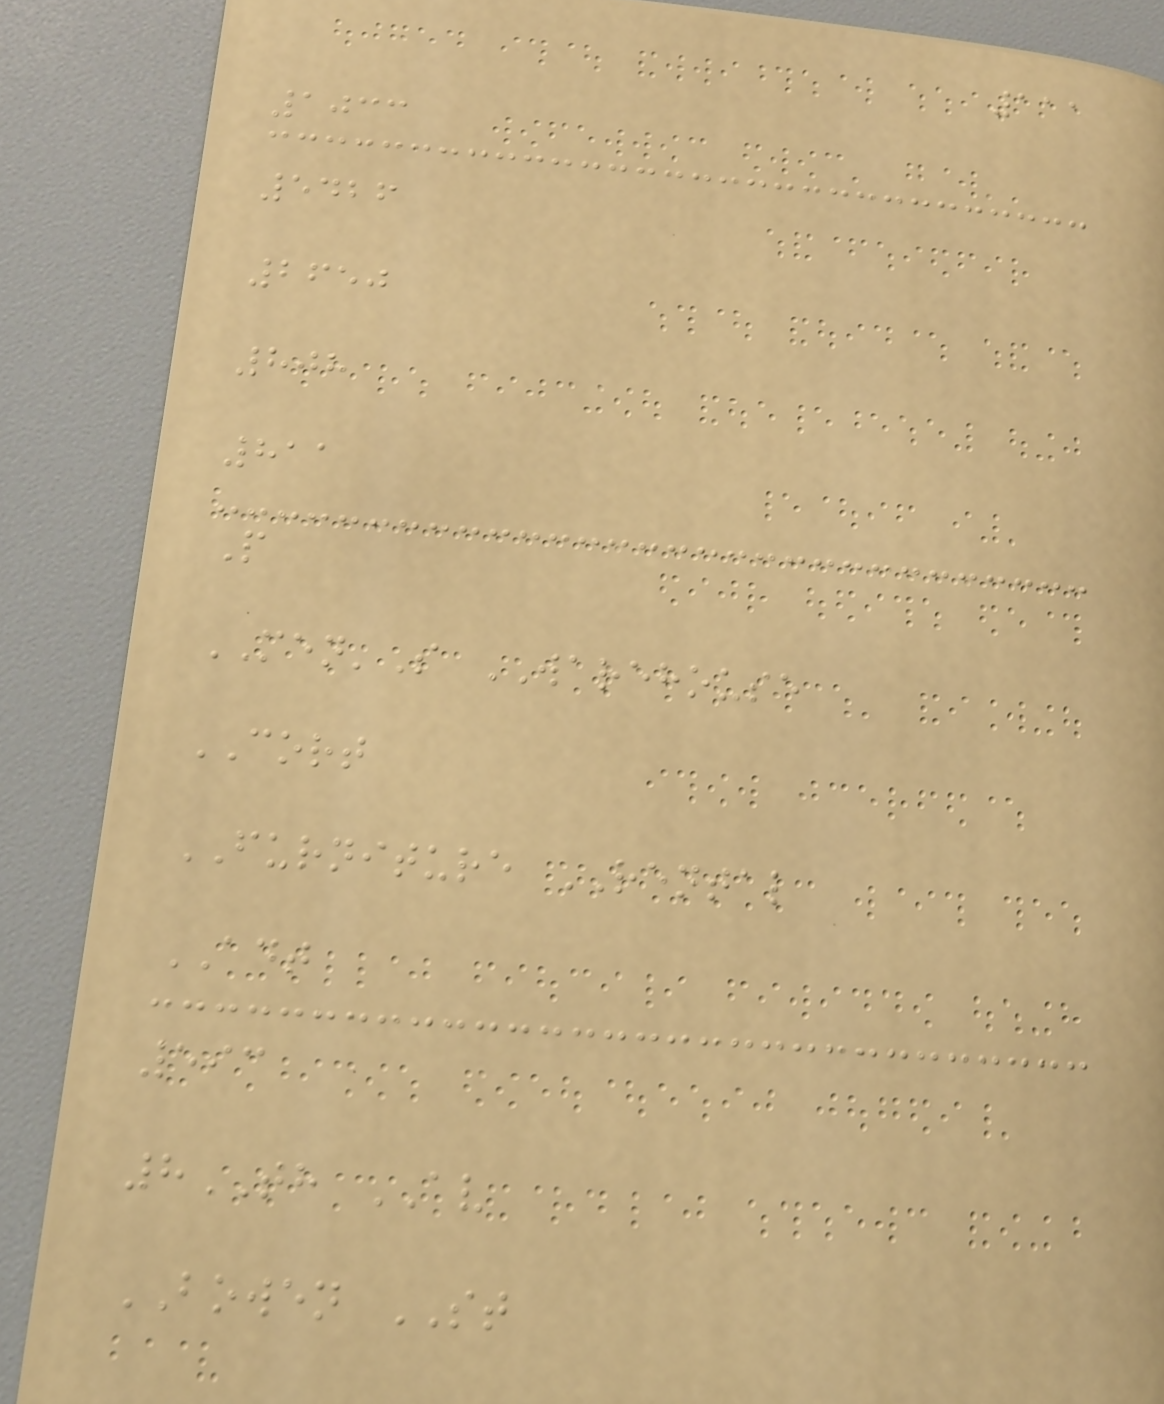111
1033
5426
2650
808
811
P
MEN'S WAREHOUSE
CORT
FURNITURE RENTAL
ADT
593
8TH AV
BOWEN ST
